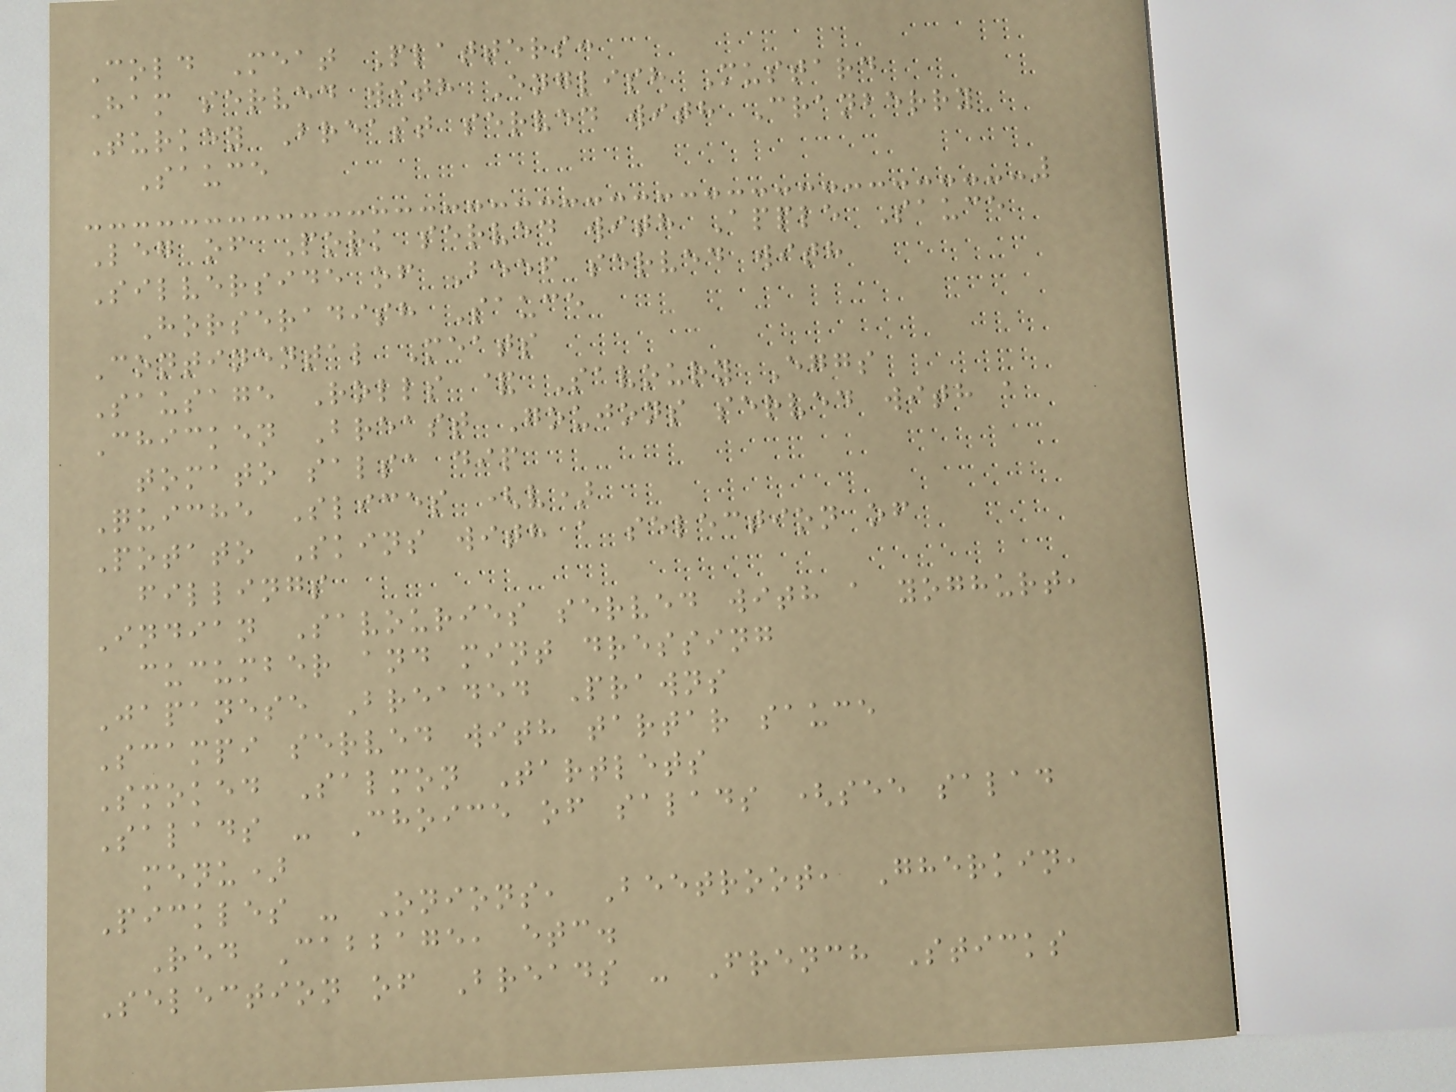Cold Meat Platters:
Ham served with English Mustard
Turkey Breast served with Cranberry
Sauce
Leg of Pork served with Apple Sauce
Silverside of Beef served with
Horseradish Sauce
Continental Meats
Sausage Rolls & Savoury Eggs
Chicken Breast Goujons served with a
tomato salsa dip
Quiche Slices (v)
Potato Skins with a selection of
fillings
Indian Savouries served with a yoghurt,
cucumber and mint dressing
Japanese Breaded Prawns
Scampi served with tartar sauce
Smoked Salmon Tartlets
Salads - Choice of salads (see salad
menu)
Pickles - Onions, Beetroot, Gherkin,
Red Cabbage, etc.
Selection of Breads - French Sticks
